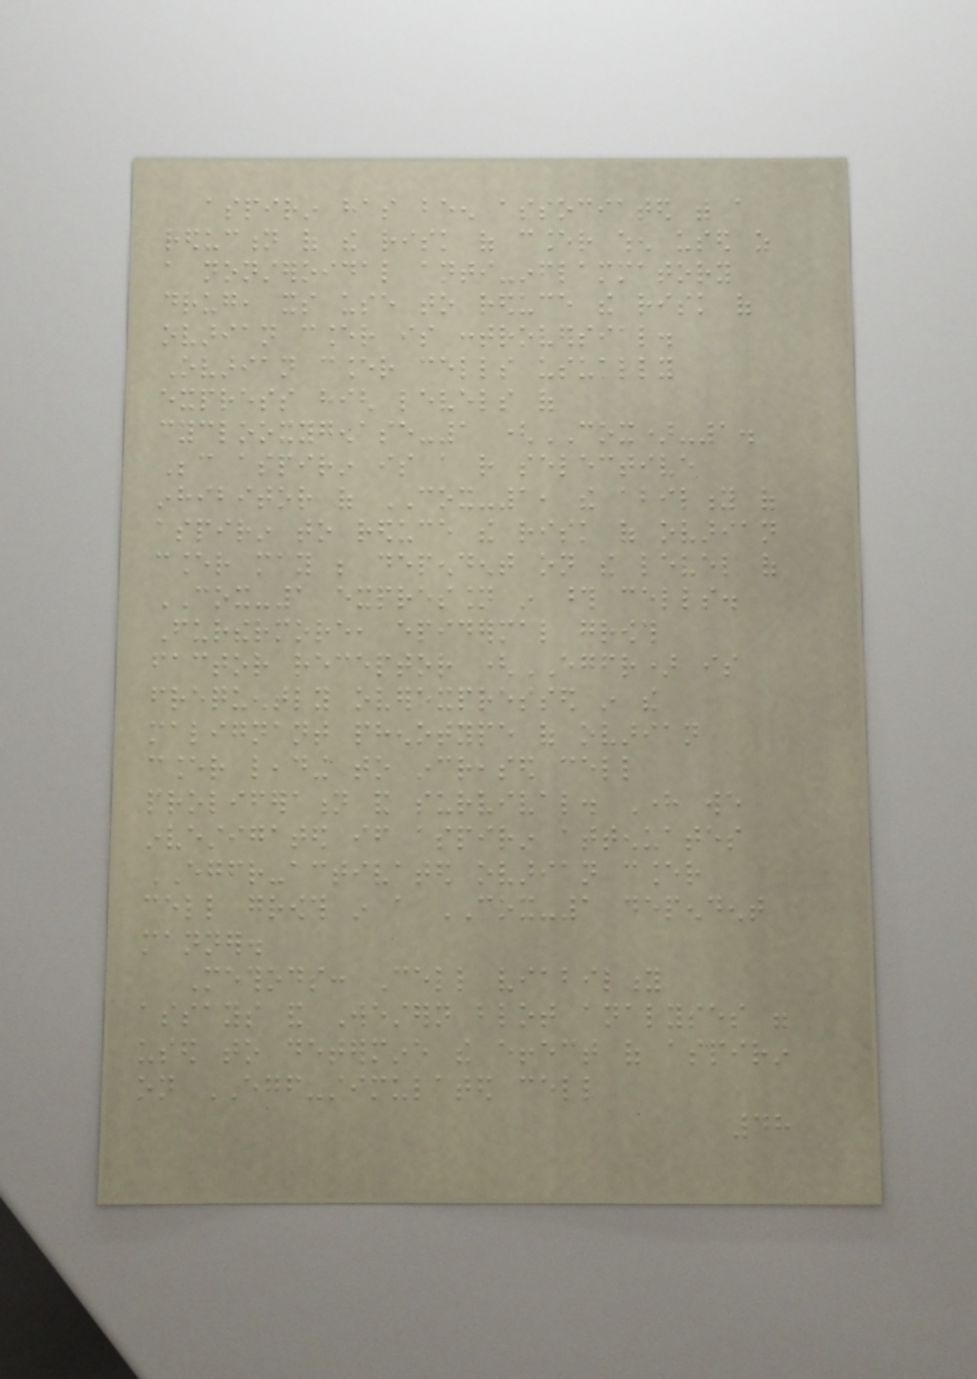aspirin has been associated with a
reduction of the risk of cancer when used as
a nonsteroidal anti-inflammatory
drug, its use to reduce the risk of
ovarian cancer is controversial.
Ovarian cancer cells usually
express high levels of
cyclooxygenase-1 (COX)-1.
Because aspirin is a rather selective
inhibitor of COX-1, the ability of
aspirin to reduce the risk of ovarian
cancer may be dependent on the level of
COX-1 expression in those cells.
Furthermore, epidermal growth
factor receptor (EGFR) is
frequently overexpressed in the
malignant phenotype of ovarian
cancer leading to increased cell
proliferation and survival. Here we
investigated if aspirin attenuates
EGFR-activated ovarian cancer
cell growth in a COX-1 dependent
manner.
Methods: Cell viability
assays and Western blot analyses were
used to determine the effect of aspirin
on EGF-stimulated cell
48
